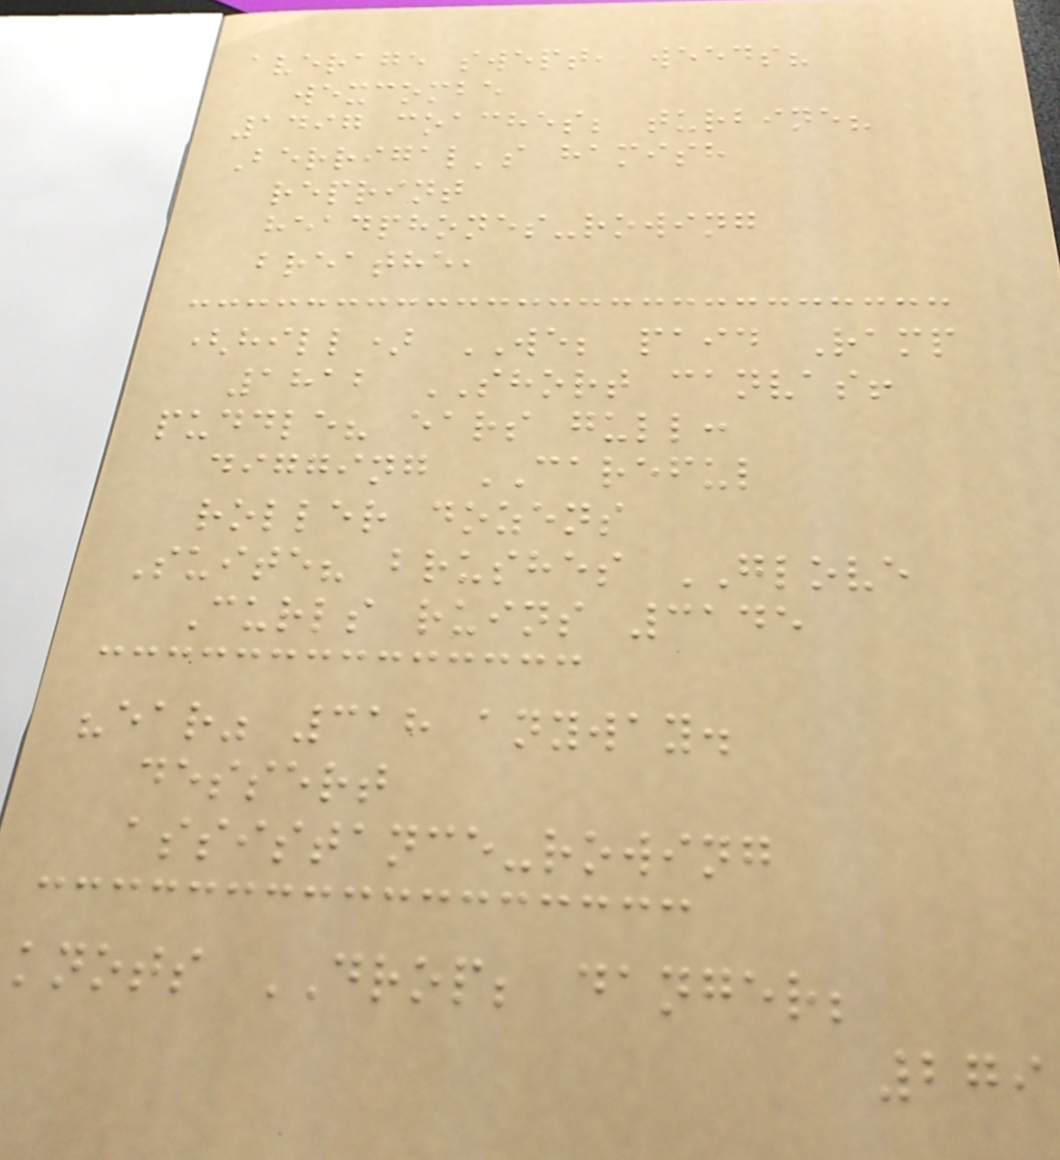average swept, weeds?
wexcombe
1497 coaches; turbine?
Berrigal's hamish
reprint
headphones-rowing
breathe,
(hill) WE; paid Ramp
1812 SHORT canvas!
puddle? ears gull:
digging CAREFUL
roller dozens
Suite? brushes GLOVE
Curls ruins 3145
"ear" 318 anyway.
dessert
assistance-rowing
knots DROP; danger;
279
